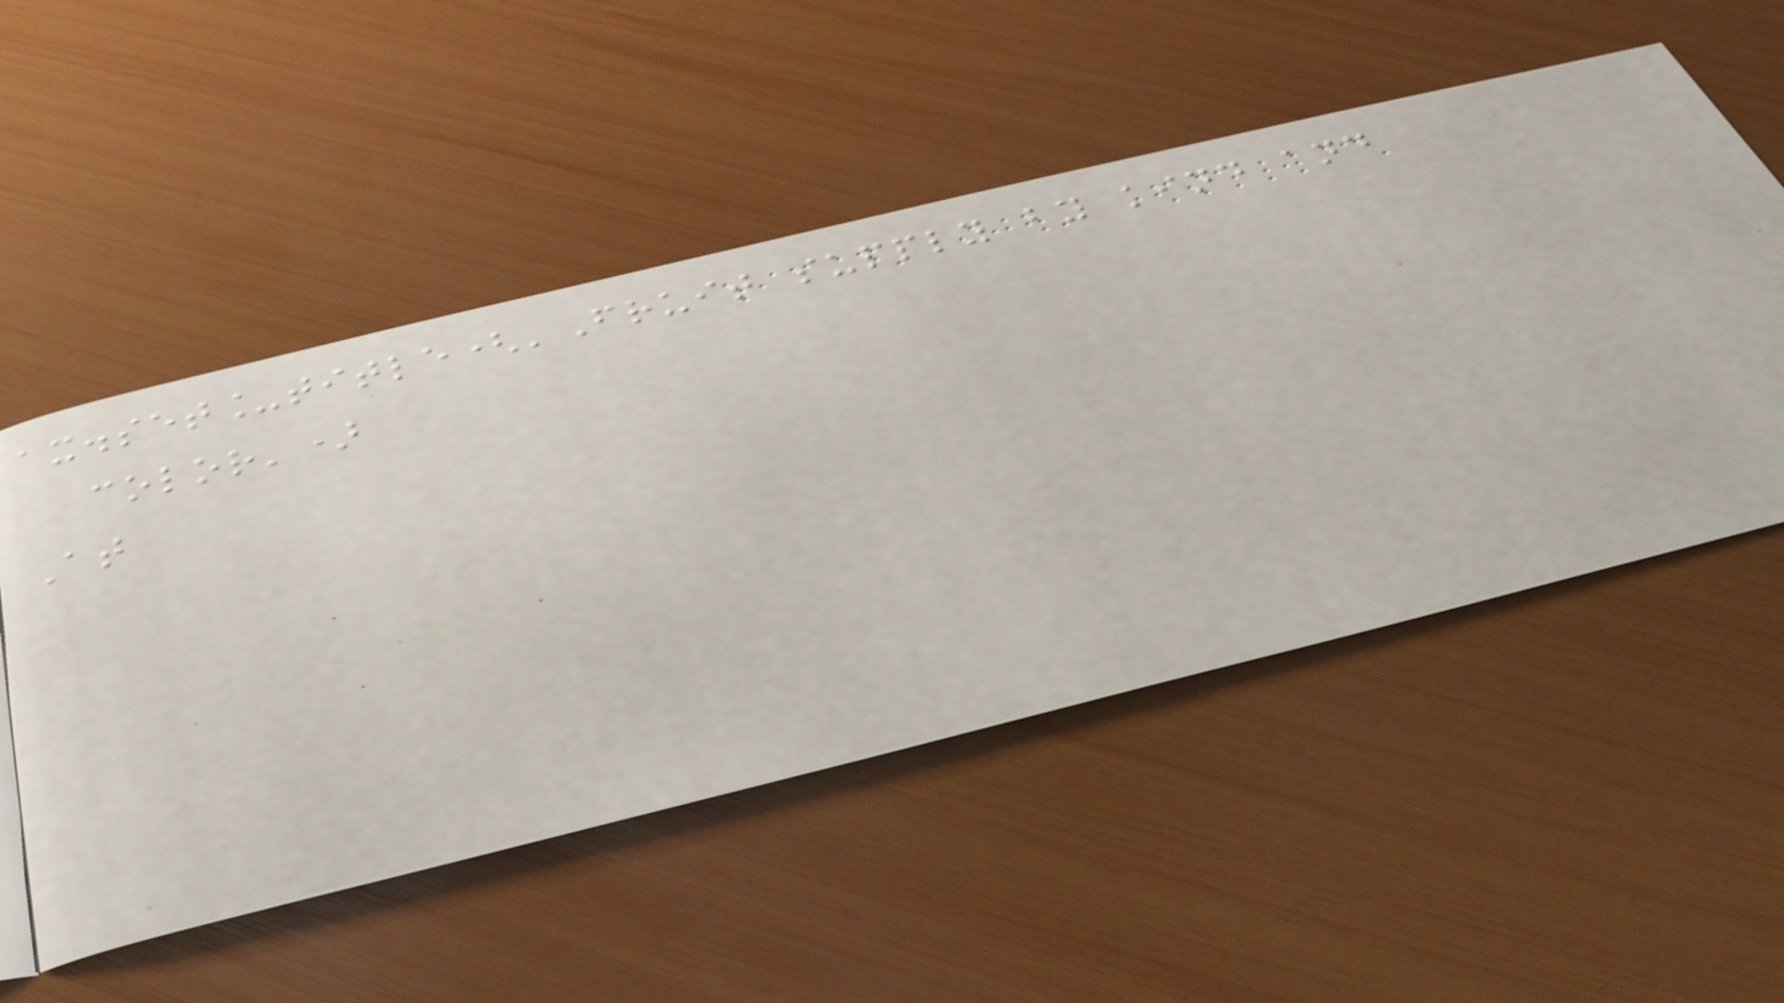ax.set_title('Fruit supply by kind and
color')
At
